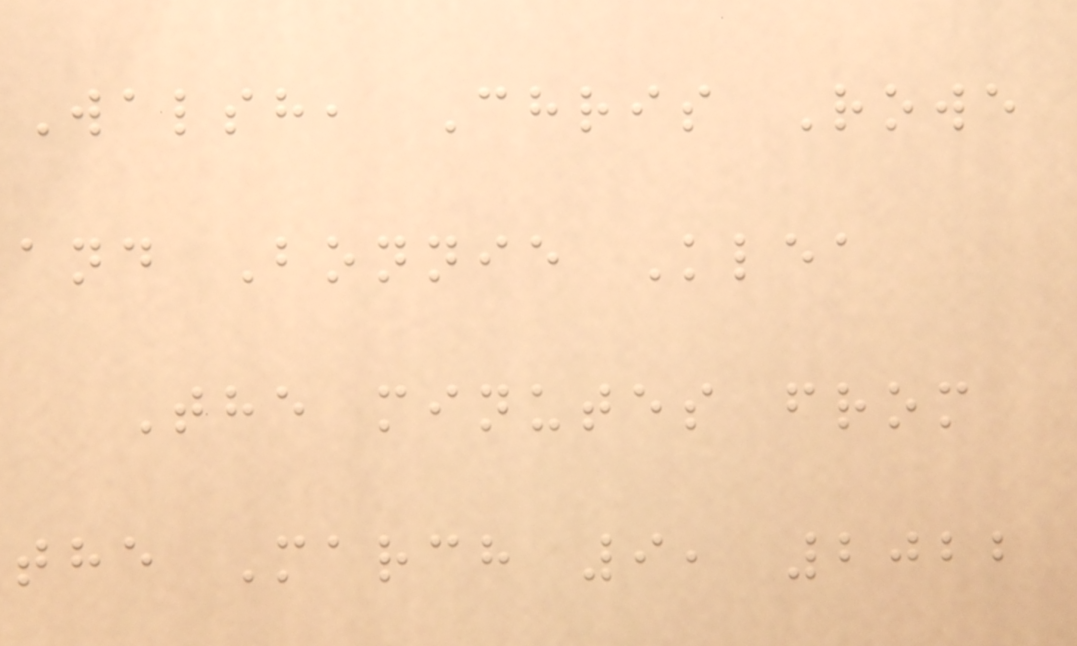Walsh, Chris Rowe
and Bonnie Klea
The minutes from
the March 9, 2022
